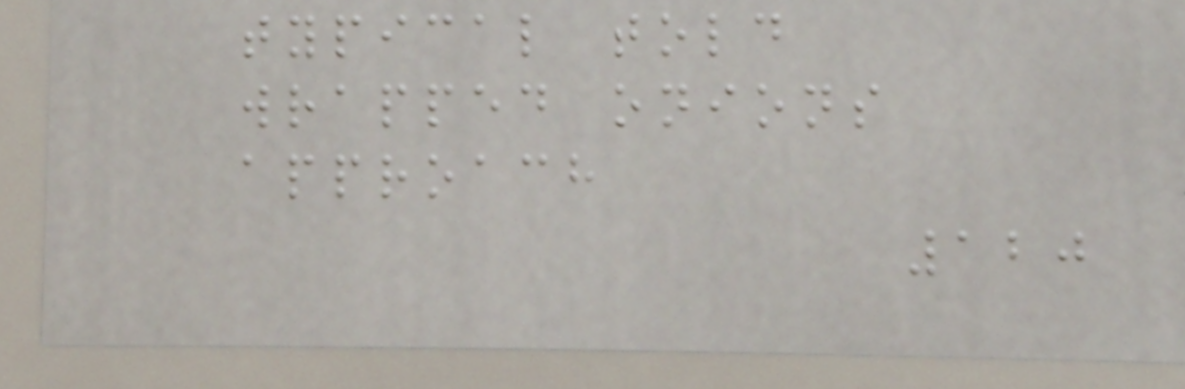typical told
wrapped onions
approach
120
